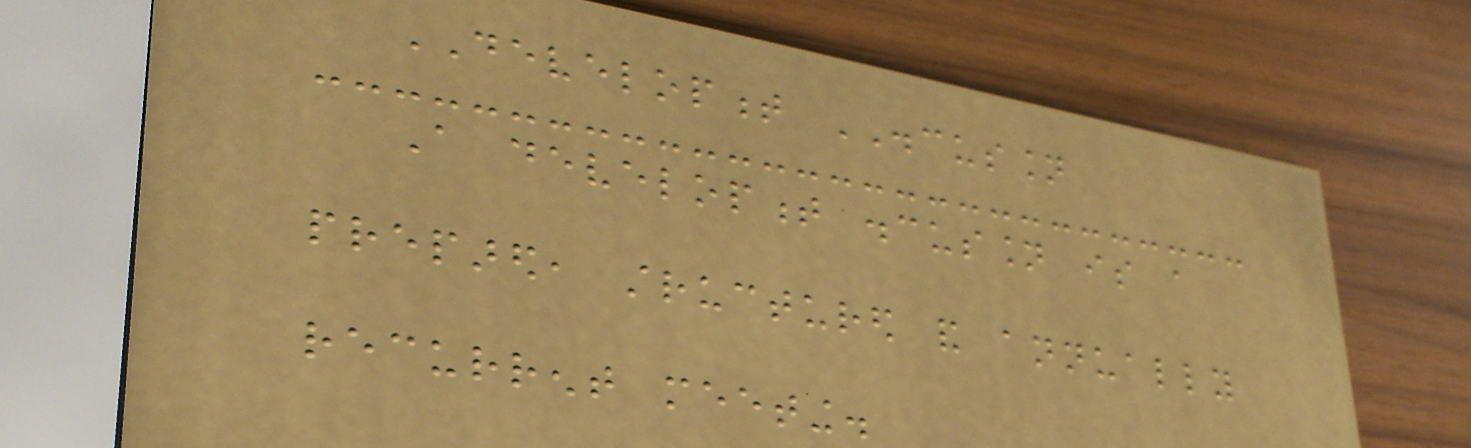DEVELOPMENT DISCUSSION
A development discussion is a
prepared, structured and annually
recurrent meeting.
